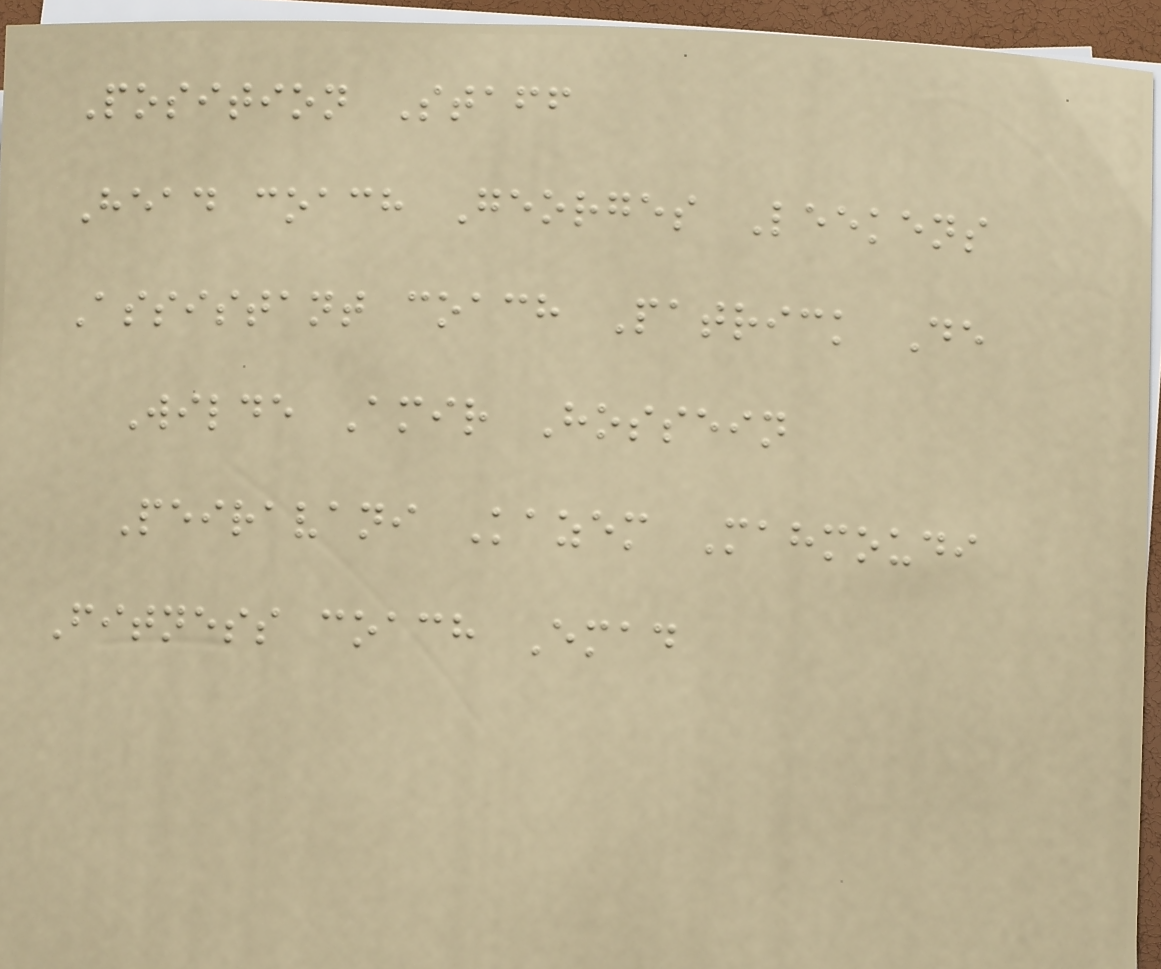Position Staff
Head coach Georges Leekens
Assistant coach Patrick De
Wilde Amir Hossein
Peiravani Kazem Mahmoudi
Fitness coach Emad
